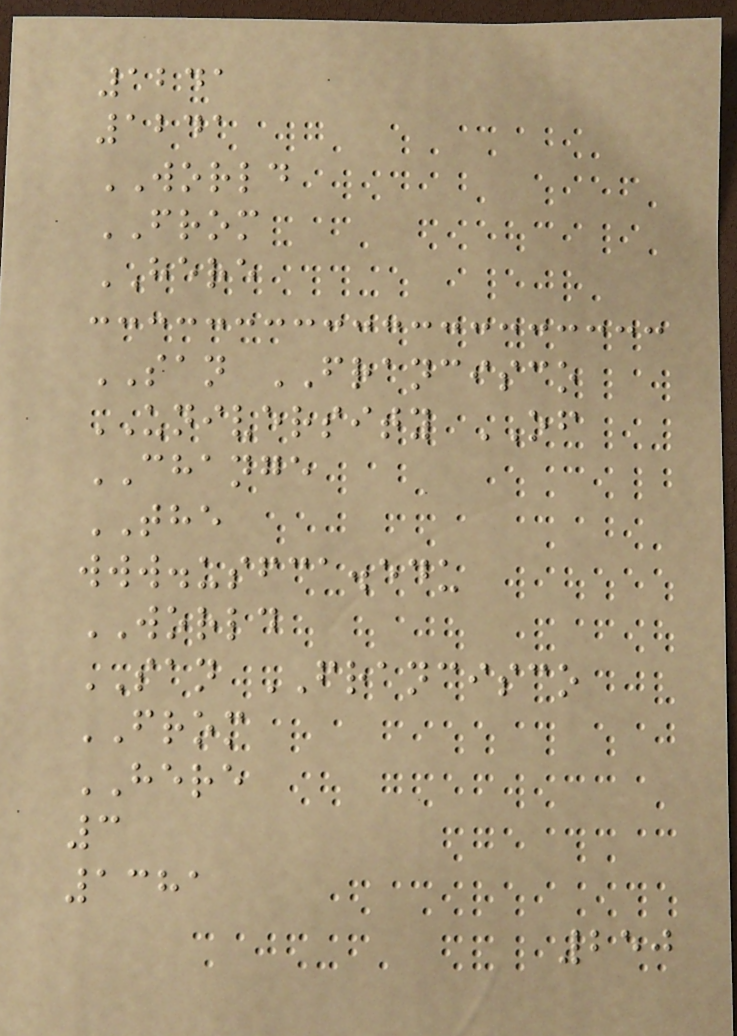1241
1241
WORLD
FROM
HERE
SAN FRANCISCO
UNIVERSITY OF
CHANGE
THE
www.usfca.edu
WORLD
SAN FRANCISCO
FROM
HERE
3
1381
250
